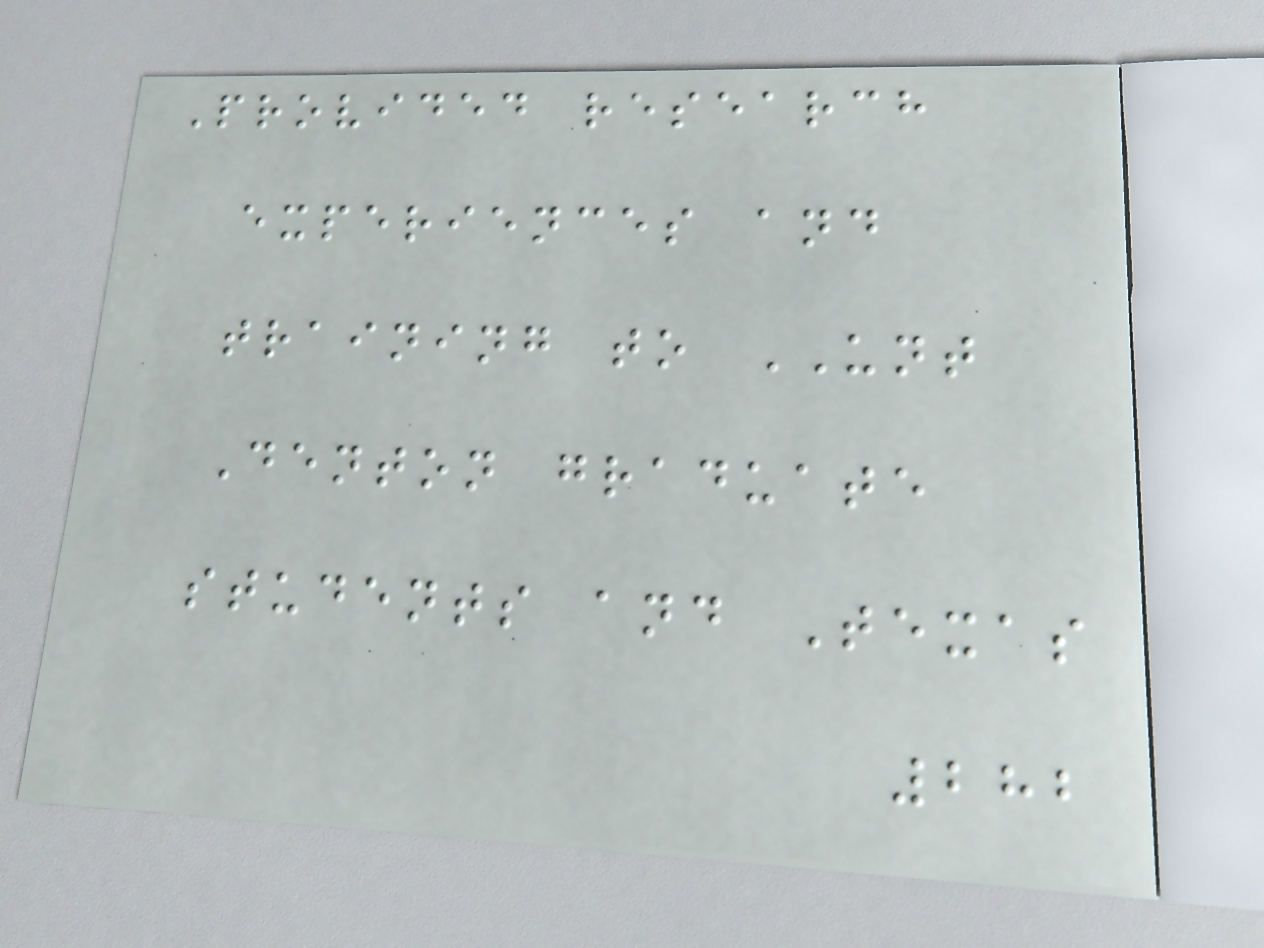Provided research
experiences and
training to UNT
Denton graduate
students and Texas
282
